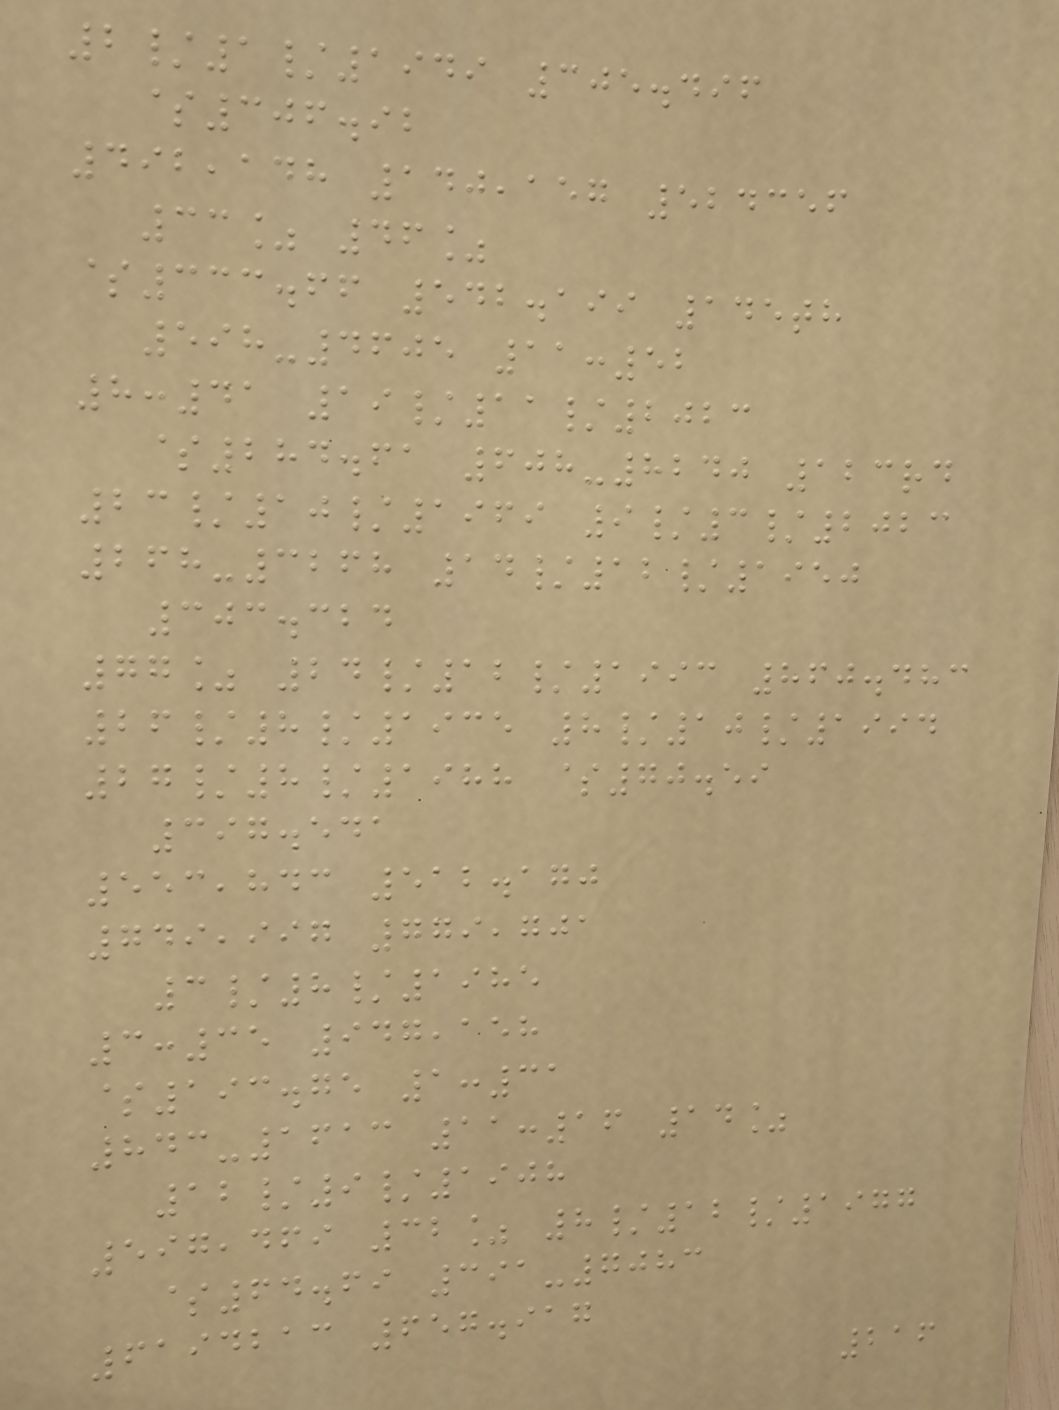2/1/1949 305.496
$306.92
492,148 140,157 524356
33% 46%
$333.66 542.199 145th
598-4605 11:52
8:41 19/11/2023
$284.61 608-8240 123rd
23/10/1969 9/3/2023
268-3268 14/12/1950
303.324
77% 24/12/1993 860.483
26/8/1935 8/10/1994
27/8/1988 $70.59
397.541
553,843 512.170
749,997 779,701
3/8/1985
3:35 947,158
$193.75 1:31
843-1613 11:16 14%
12/9/1908
597,469 32% 8/12/1977
$64.69 391-7083
6194213 657.917
216
